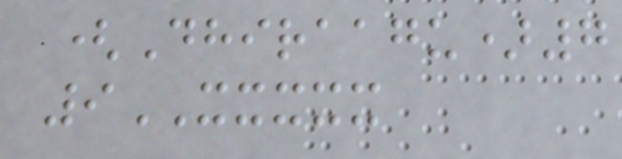(Dhiraagu)7
9XXXXX
